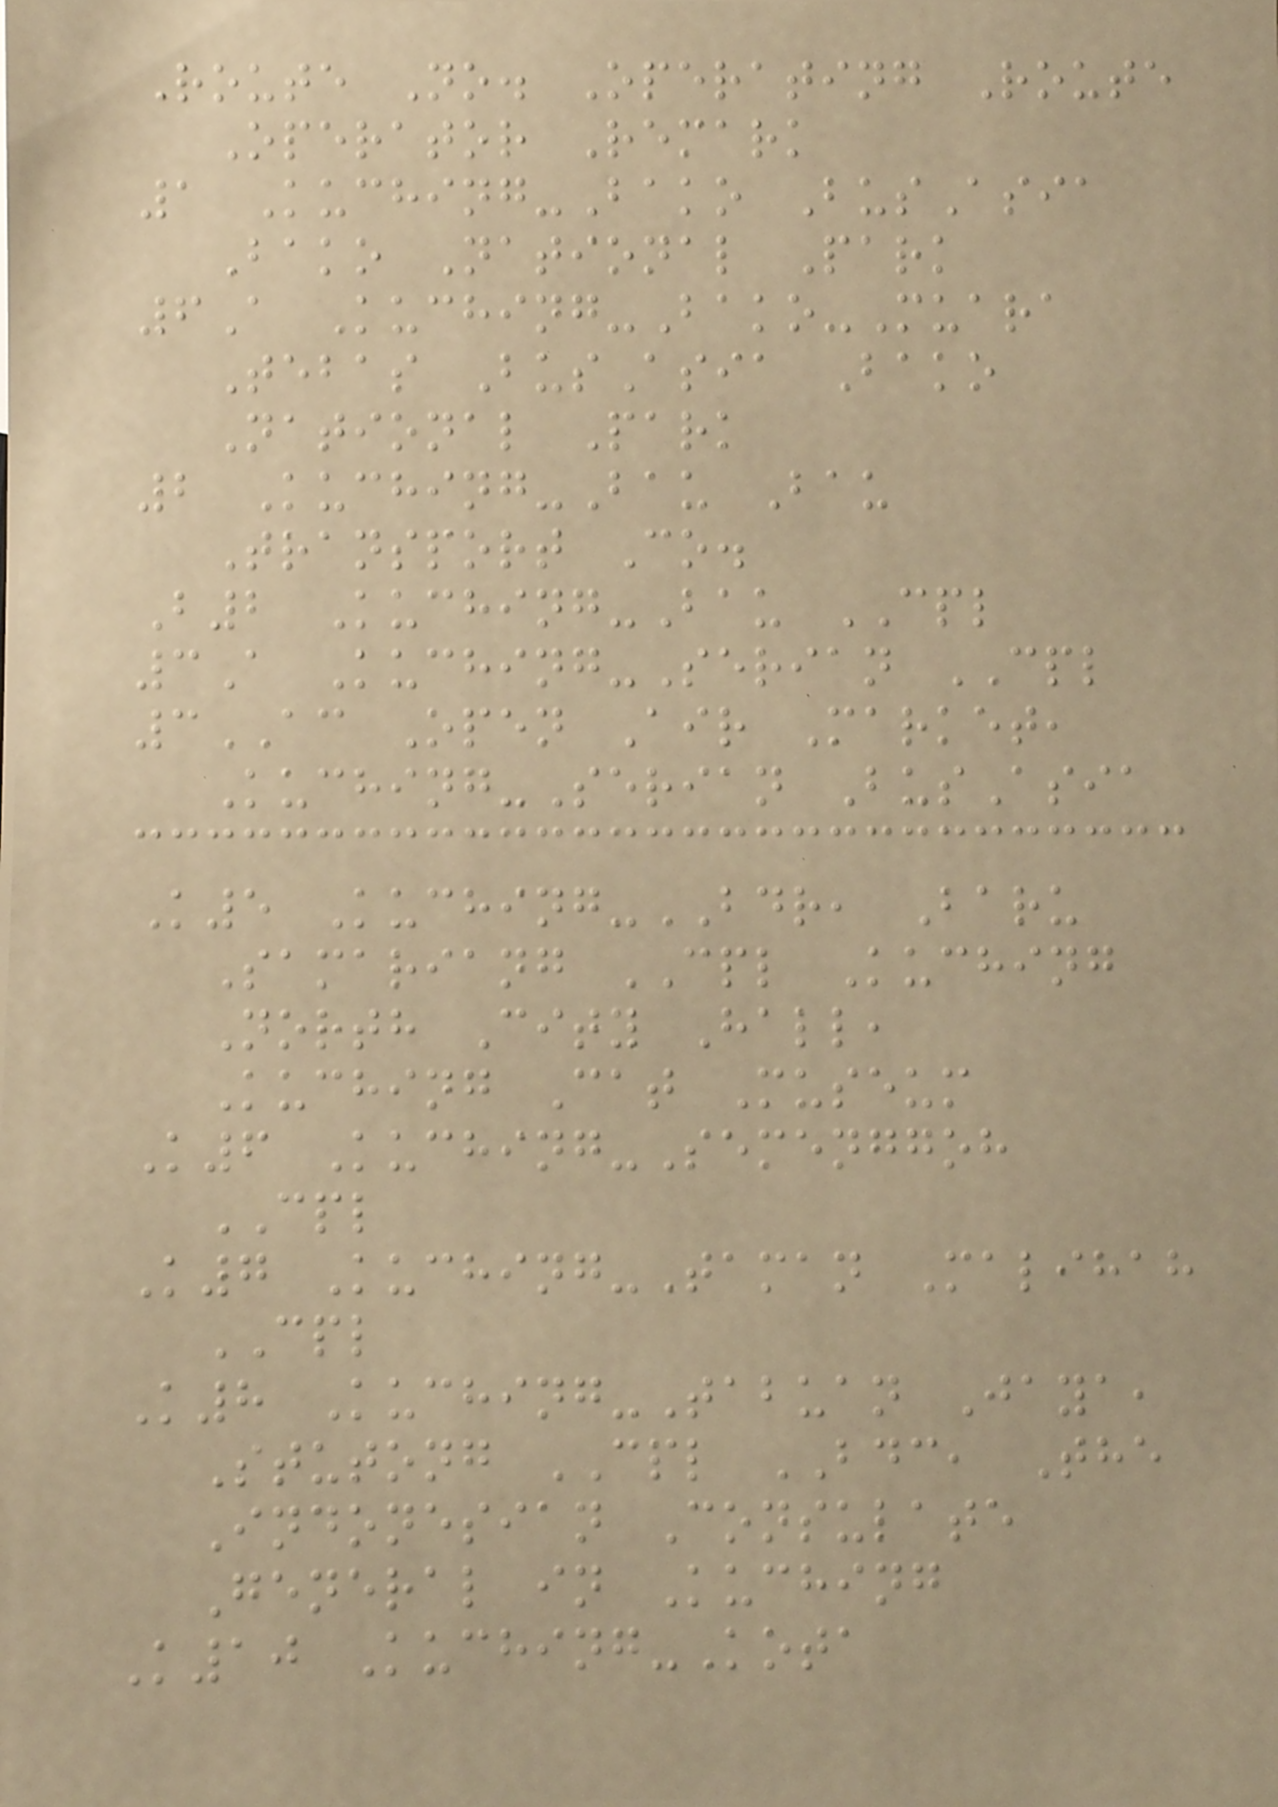Route No. Operating Route
Operator Remark
1 Kuching-Bako BusAsia
Bako National Park
6A Kuching-Bako-Muara
Tebas BusAsia Bako
National Park
2 Kuching-Bau Bau
Transport Co.
B2 Kuching-Bau CPL
3A Kuching-Serian CPL
3AC Open Air Market,
Kuching-Serian BusAsia
K5 Kuching-BDR, Baru
Samariang CPL Kuching
North City Hall,
Kuching Cat Museum
K6 Kuching-Semenggoh
CPL
K7 Kuching-Taman Malihah
CPL
K8 Kuching-Tabuan Jaya,
Stutong CPL BDC, The
Indonesian Consulate
General in Kuching
K10 Kuching-Kota
